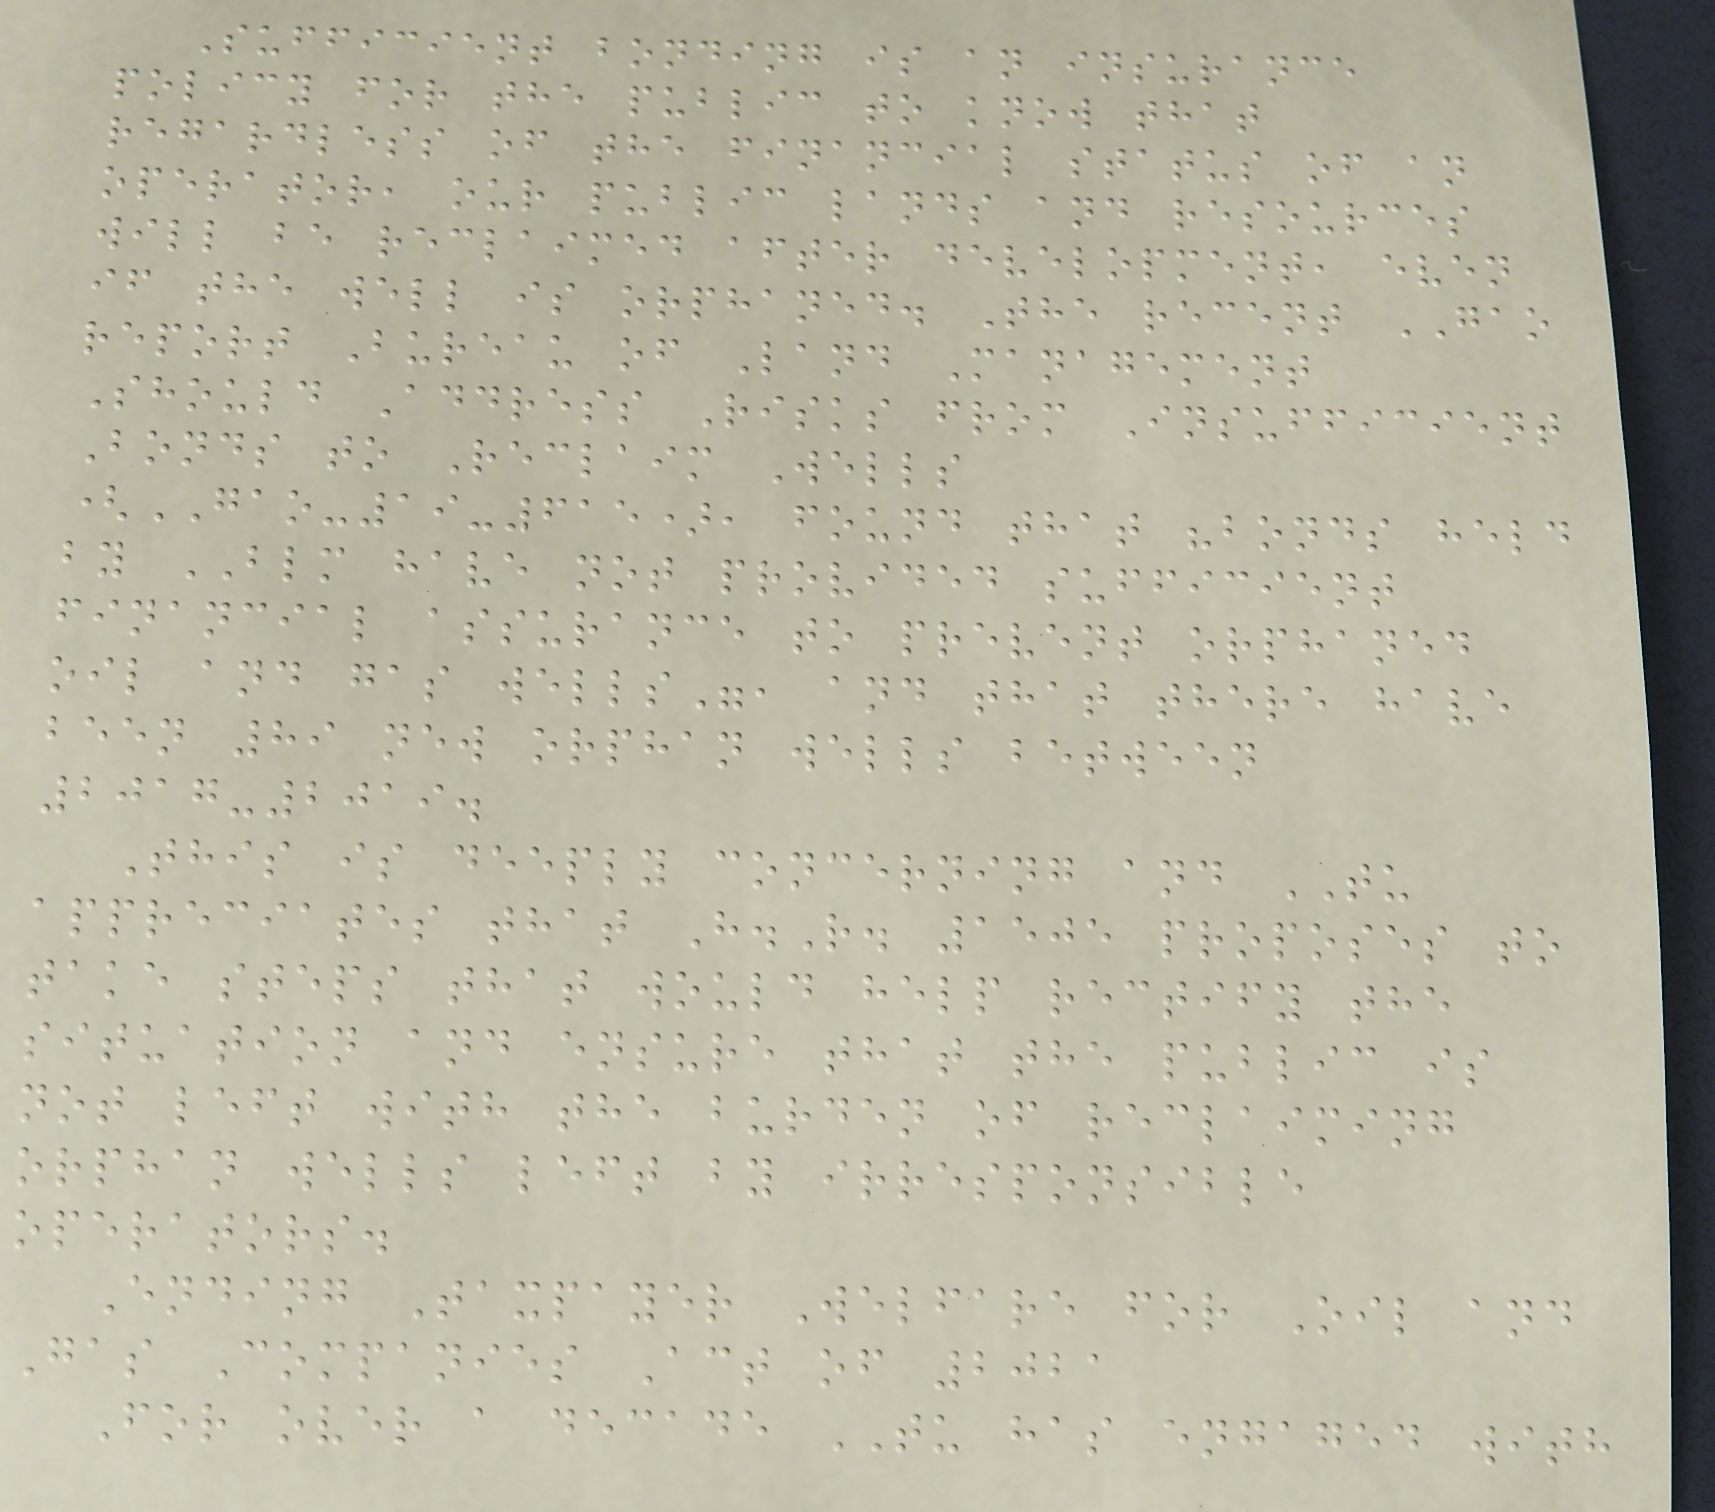Sufficient bonding is an insurance
policy for the public to know that
regardless of the financial status of an
operator, our public lands and resources
will be reclaimed after development, even
if the well is orphaned. The recent GAO
report Bureau of Land Management
Should Address Risks from Insufficient
Bonds to Reclaim Wells
(GAO-19-615), found that "bonds held
by BLM have not provided sufficient
financial assurance to prevent orphaned
oil and gas wells", and that there have
been 89 new orphan wells between
2017-2019.
This is deeply concerning and TU
appreciates that H.R. 1505 proposes to
take steps that would help rectify the
situation and ensure that the public is
not left with the burden of reclaiming
orphan wells left by irresponsible
operators.
Ending Taxpayer Welfare for Oil and
Gas Companies Act of 2021
For over a decade TU has engaged with
